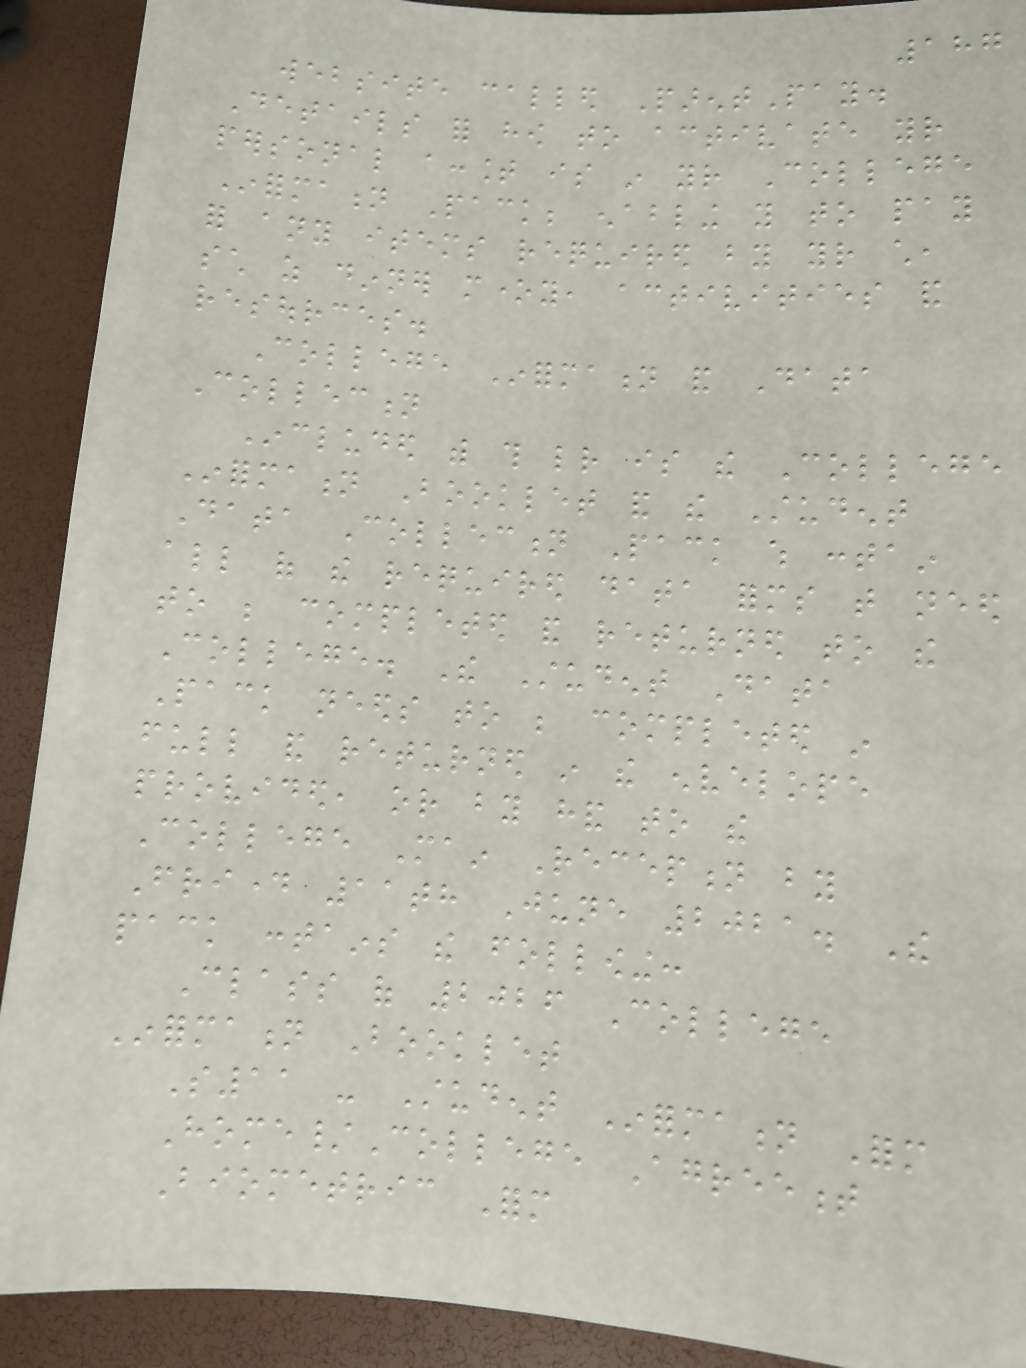187
website called ParentPay.
Details for how to activate your
personal account is in your College
Information Pack; enabling you to pay
for any items required by your child,
such as dinner money, activities and
resources.
College Information and Data
Collection
Included with this letter is the College
Information Booklet and the Student
Data Collection Pack which contain
all of the required data forms that need
to be completed and returned to the
College. The Student Data
Pack needs to be completed in
full and returned in the envelope
provided, or by hand to the
College Main Reception by
Friday 11th June 2021. The
pack contains the following:
Class of 2026 College
Information Booklet
S11 - Student Information Form
Home/College Agreement
Biometric Form
